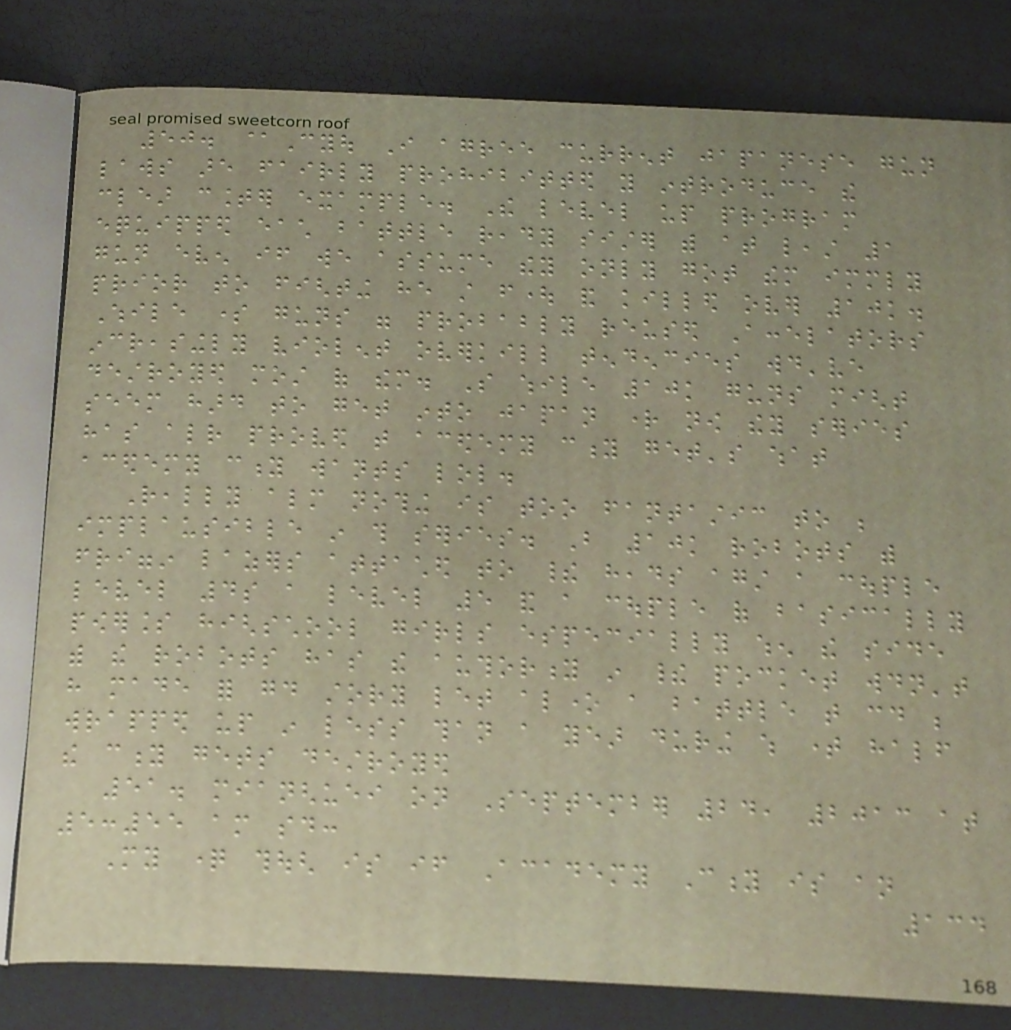50. @Cyou I agree current japanese gun
laws are fairly prohibitted you introduce the
clear counter example. The level up program
equipped each battle ready sister with at least 1
gun even if we assume they only got them immediately
prior to fighting he still fought and killed over 10k.
While some guns were probably reused Accelators
increasingly violent overkill tendencies would've
destroyed most of them. So while 10k guns might
seem hard to get into japan right now they series
has already proved that acedemy city get's what
acedemy city wants lol.
Really almost nothing is too fantastic to be
implausible in this series. But 10k robots with
friggin lazers attached to their heads against a couple
level 4s a level 5 and a couple of basically
powerless highschool girls especially when the side
with the robots has the authority in their pocket wouldn't
have made for good story let alone a battle that could be
wrapped up in less than a year during which time half
the city gets destroyed
51. mianghuei on September 24, 2013 at
5:55 am said:
My question though is if Academy City is an
134
